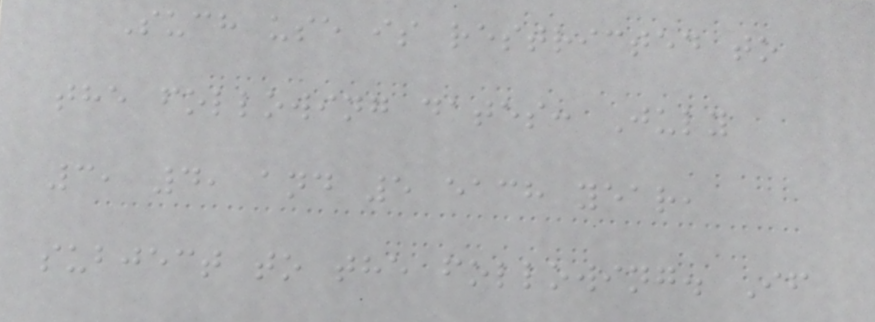Such use is restricted to
the following dates: July
3, 4, and 5 each year,
subject to the following. If
